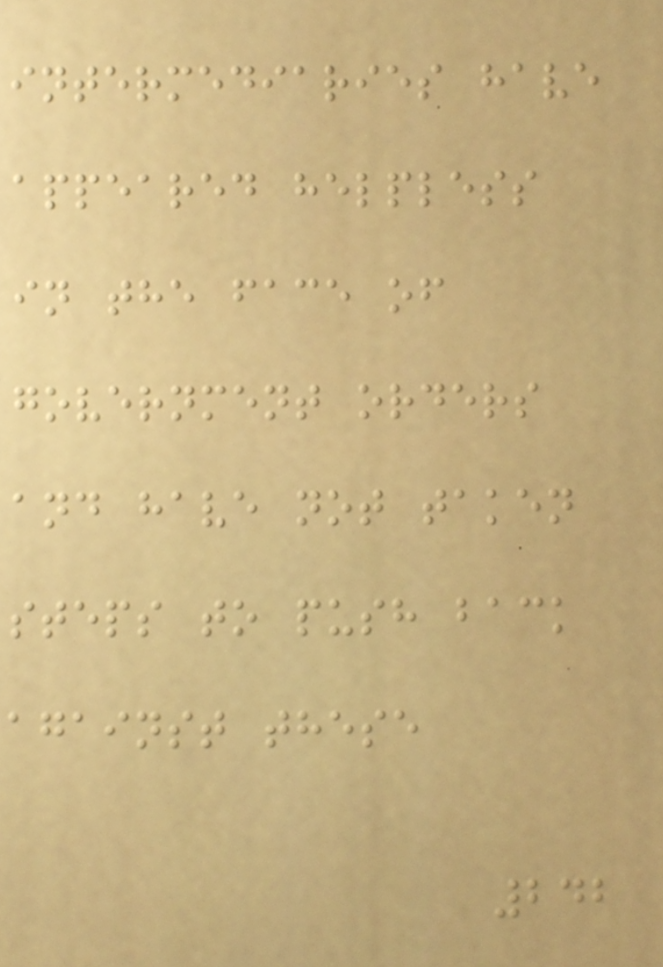intermediaries have
appeared helpless
in the face of
government orders
and have not taken
steps to push back
against these
242
